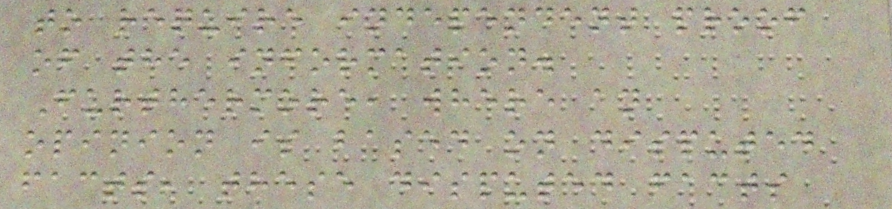to require independent proof
of the information.
Furthermore, where an
opinion is based on disputed
facts, these disputed facts
